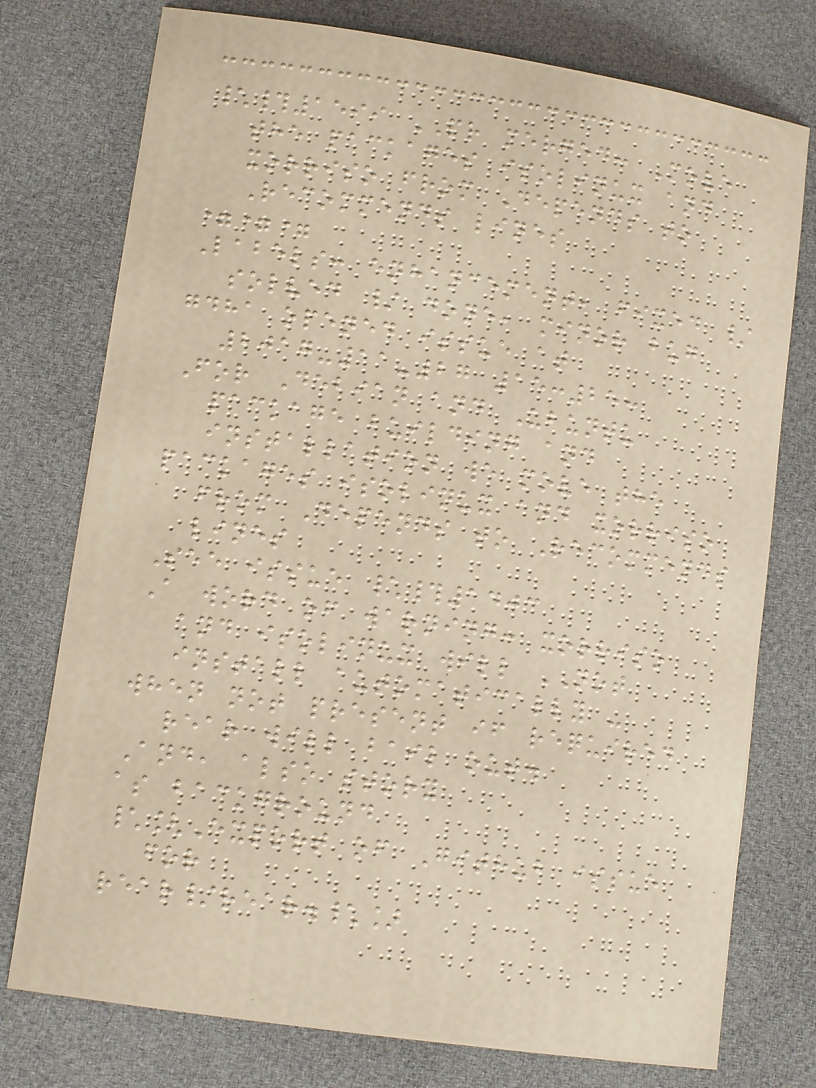\#1599 PR merged: Move
the packages isolinux and
xorriso from Depends to
Recommends lines
===
Labels: enhancement, fixed /
solved / done, minor bug
gdha opened issue at
2017-11-27 15:25:
For Debian and Ubuntu
package building and
installation we move the
packages isolinux and xorriso
from Depends to Recommends
lines
See issue \#1403
A word of warning: xorriso
and isolinux will NOT
install automatically -
when not present if required
rear will bail out.
And, also story
as background
\[Export of Github issue
for
rear/rear.\]
